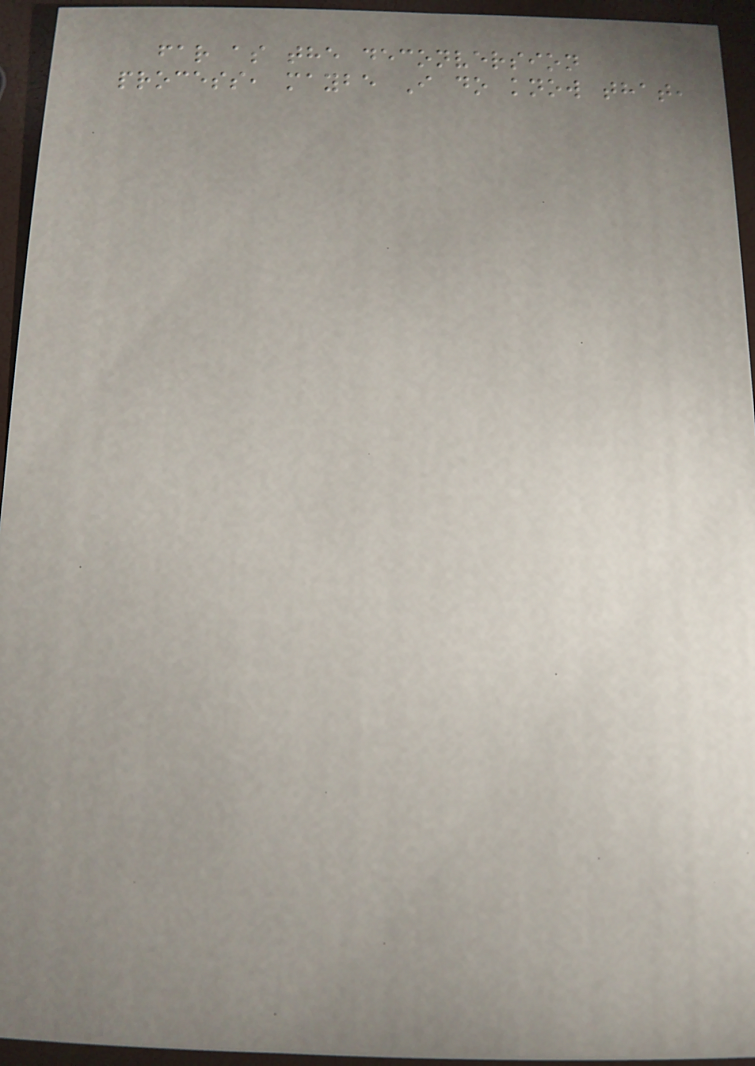far as the deconversion
process, maybe I do know that,
